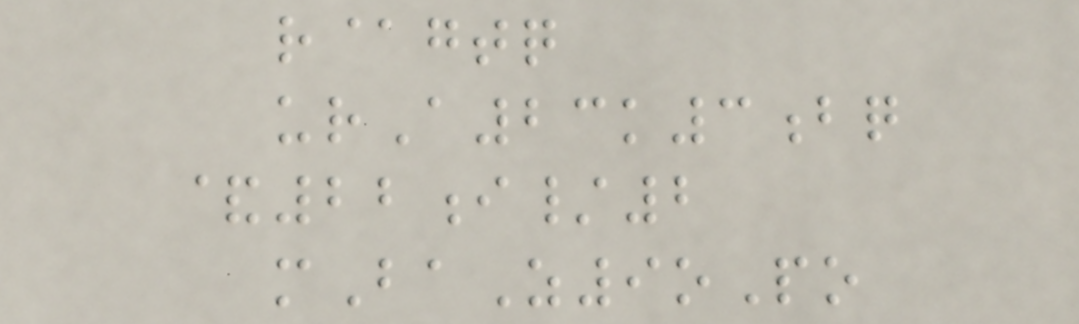r@gtq
urA23k3bq
&22i/2
mBaZ9oPo
